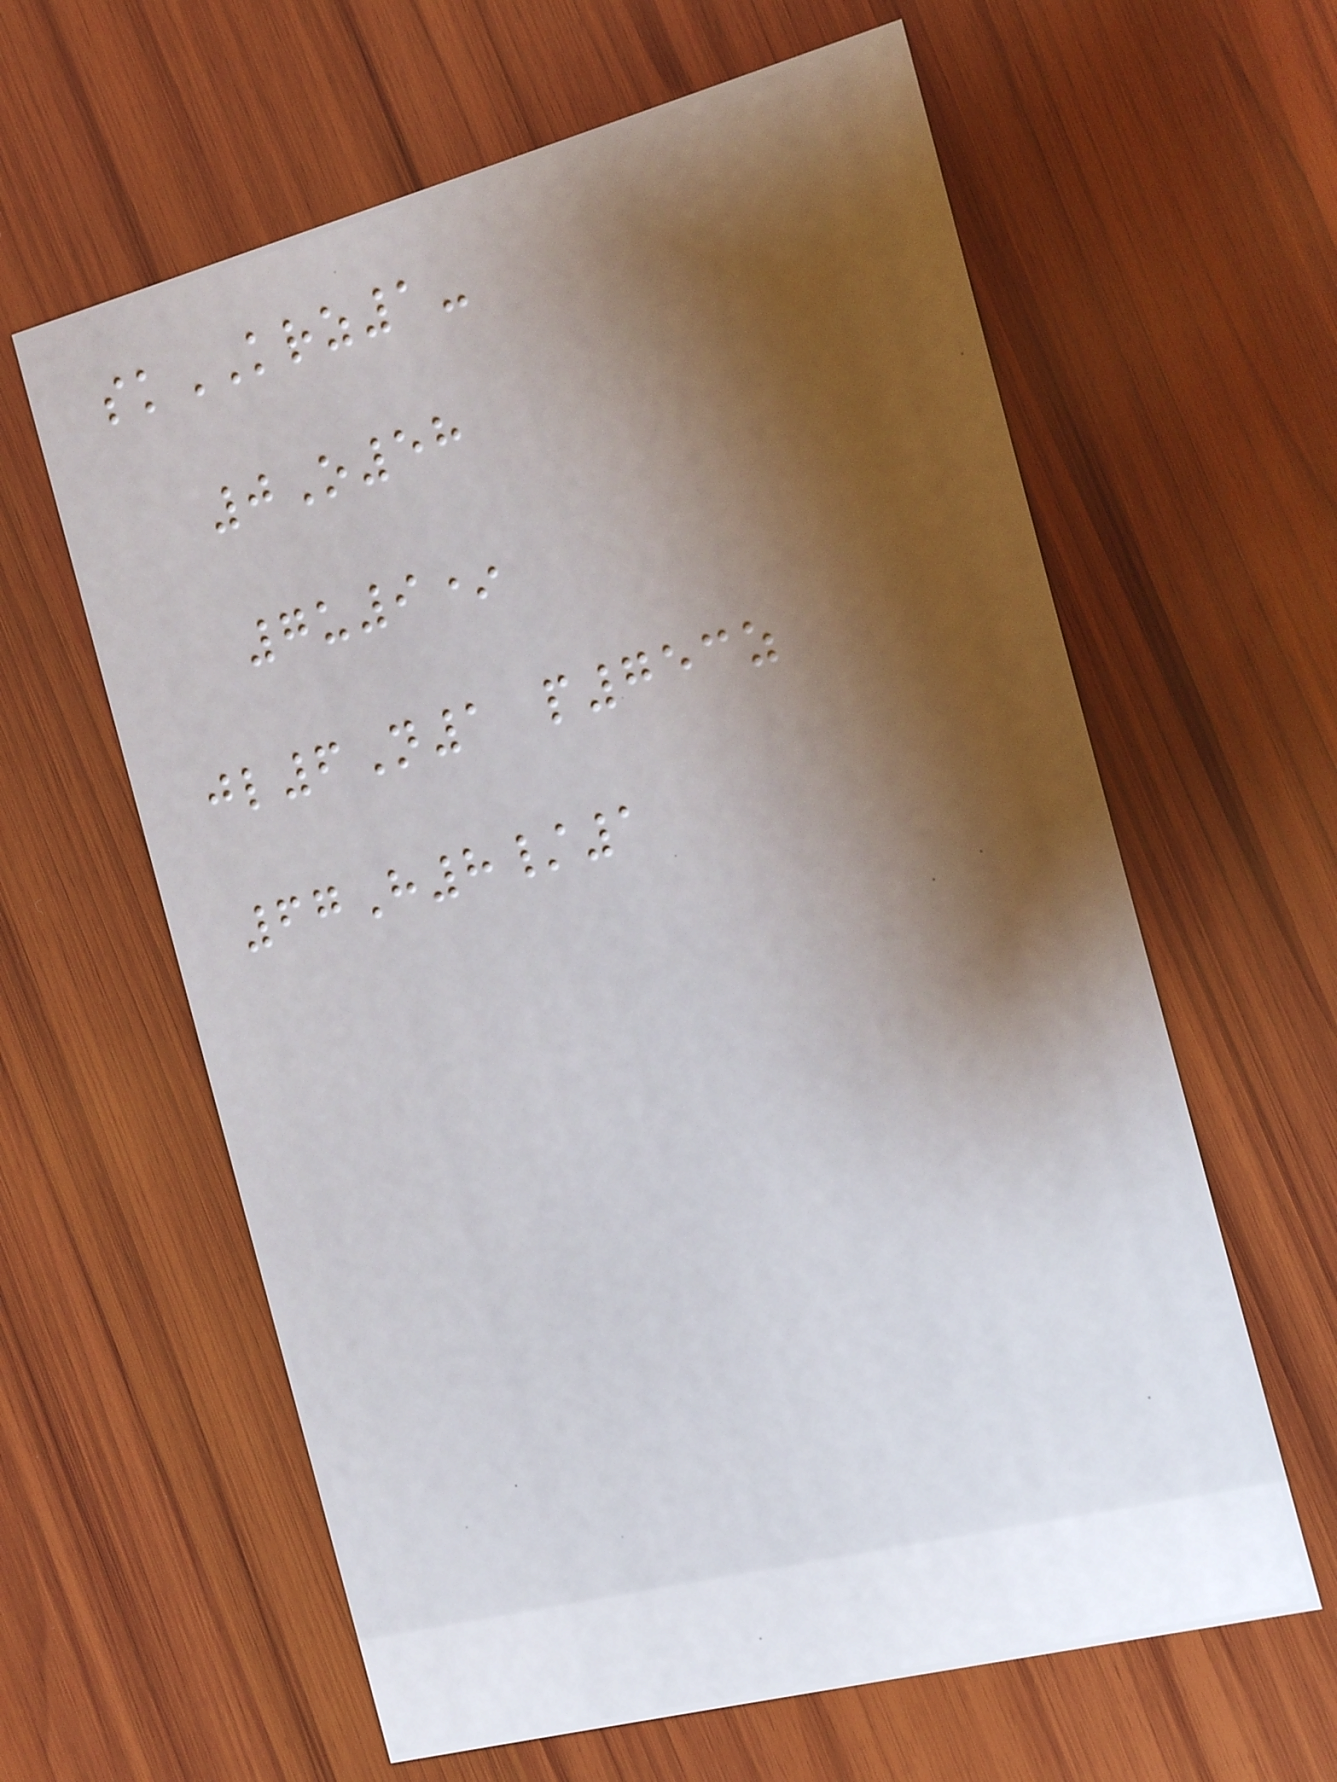skKRZ1-
0O58
7u9*
jl6N1 p753z
67H8/1
